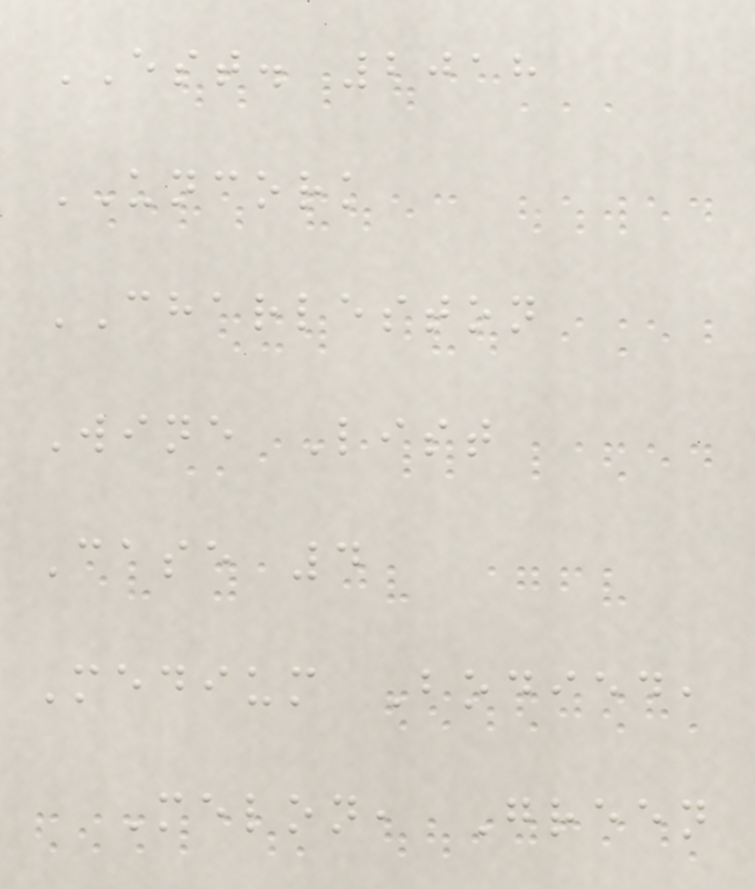EST. 2018
UNCORK
CHARLESTON
Wine List
Case 4
Medium Bodied,
Melon, Green
